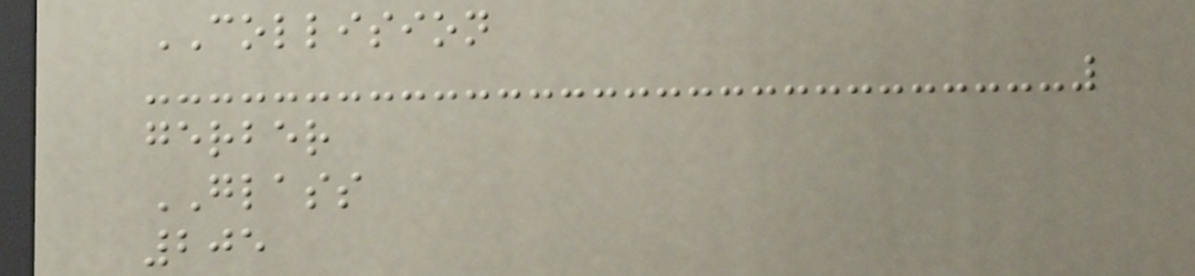COLLISION
gerber
GLASS
205
